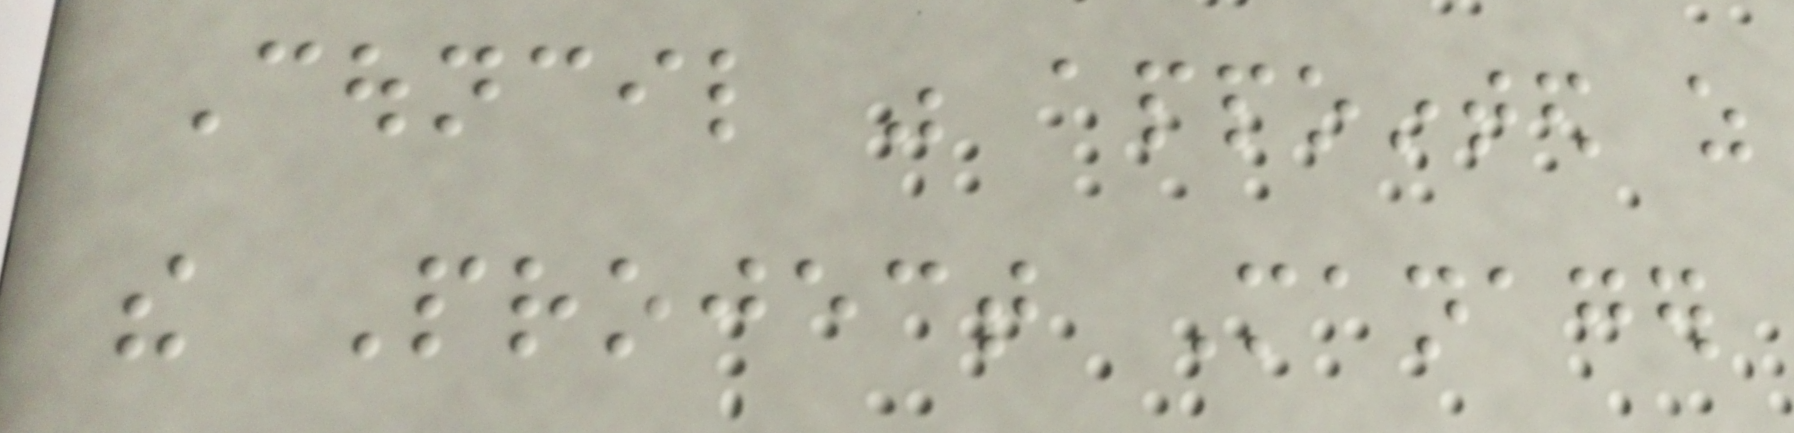Council was appointed as
the Project Manager
